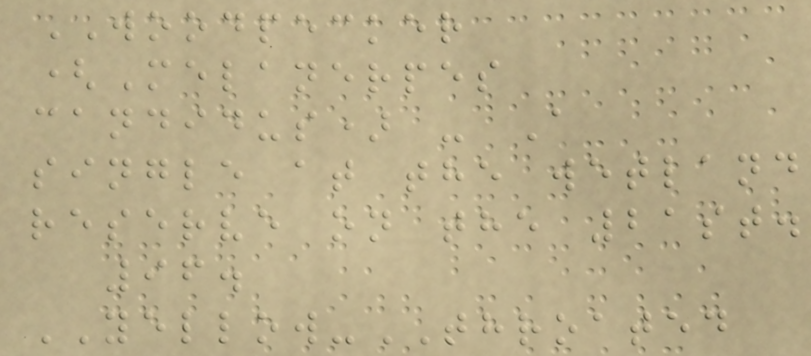WOODPECKER
(Melanerpes
candidus) - A
single at the wetland
reserve on the 21st.
96.
YELLOW-THROATED
